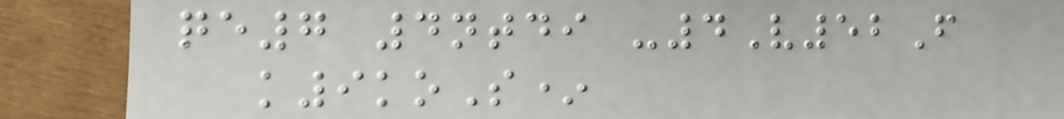qe7 4ntdi -4V52F
k9koS*
